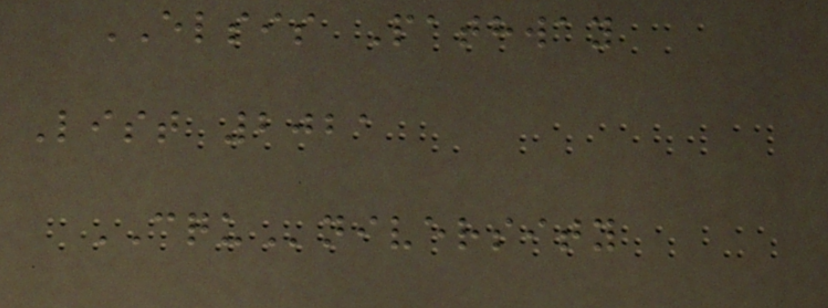ELSIS Pathway
List 2021
CQUniversity
